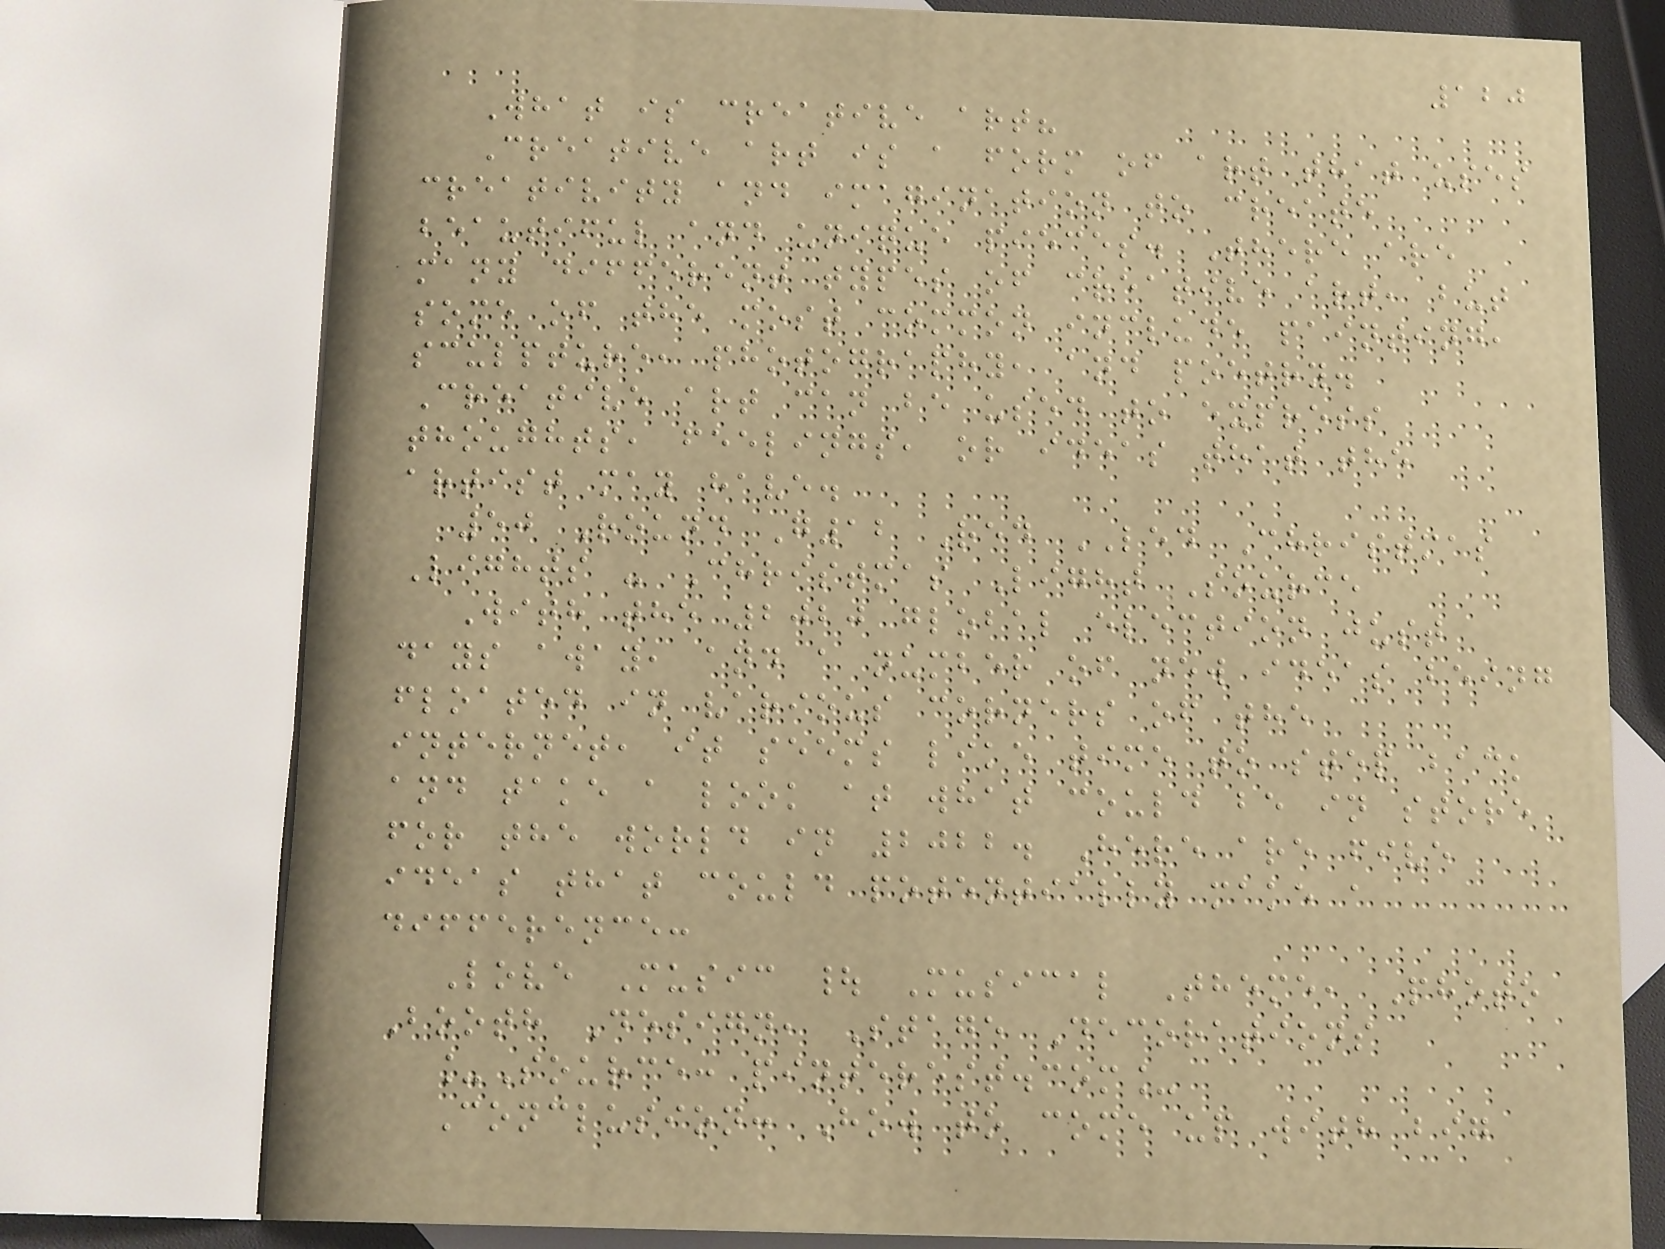120
What is creative art?
Creative art is a form of art that uses
creativity and imagination to create
beautiful and unique pieces. There are
many different types of creative art, but
some of the most common include painting,
sculpture, photography, and poetry.
Creative art can be used to express
thoughts, feelings, or ideas that the
artist may have.
50 Round G12 Red LED Christmas
Lights - Christmas Light Source
With the 2020 global election just
days away, and a number of new ideas being
floated in various corners of the
internet, it seems like time to step back
and take a look at what could be in store
for the world in 2022. Here are five
ideas that could potentially make a
difference:
Love Music | Musical Theme, Photo
Booth Design, Stage Decorations
_Source: pinterest.com_
Conclusion: How to come up with big
